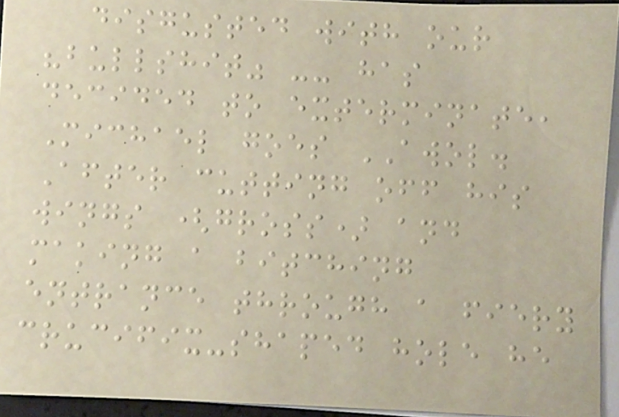disgusted with our
"bullshit" -- has
decided to exterminate,
Michael goes AWOL.
After cutting off his
wings (gross) and
making a bitching
entrance through a fiery
crucifix-shaped hole he
